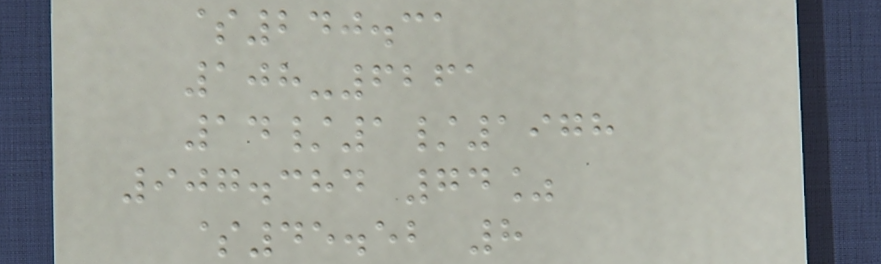$240.31
108-6261
14/1/1978
907.384 74%
$45.52 8
